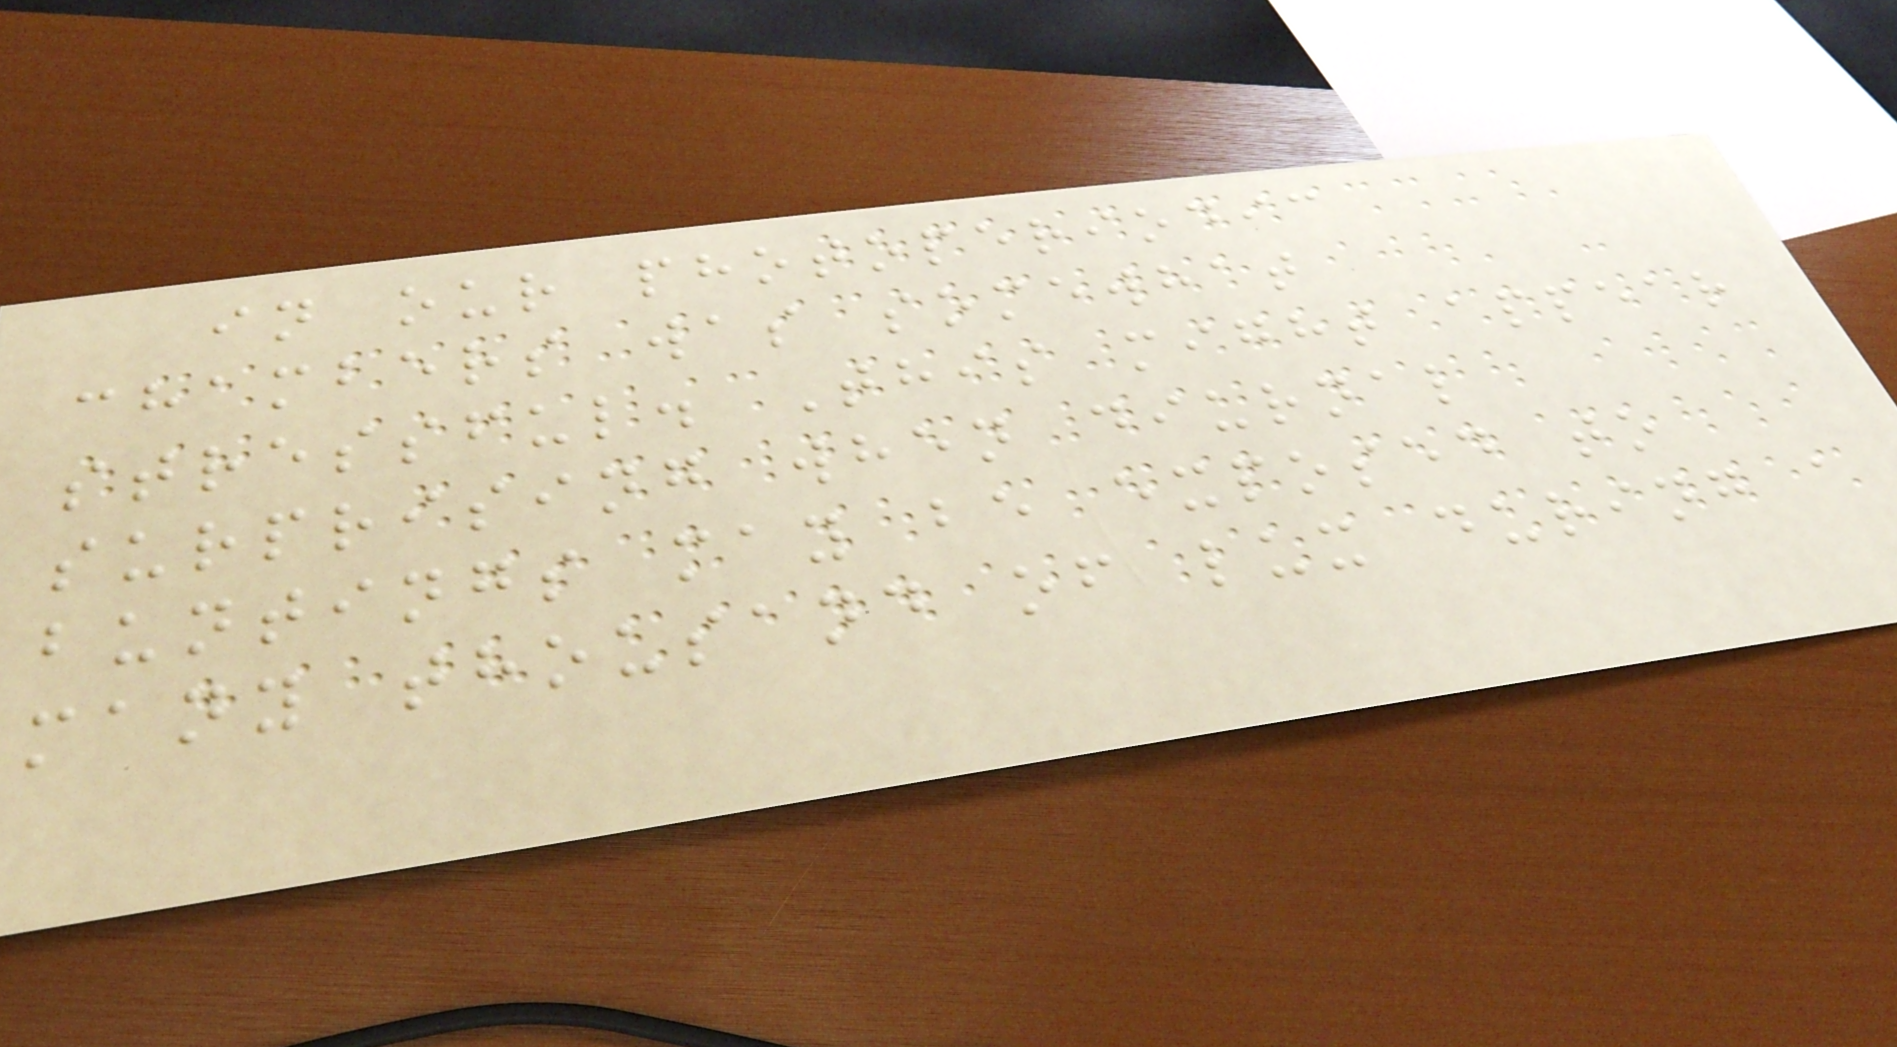in our photoperiodic
chambers was somewhat
stressful. This might appear
surprising when diurnal
buntings may be exposed to
many thousand of lux during a
